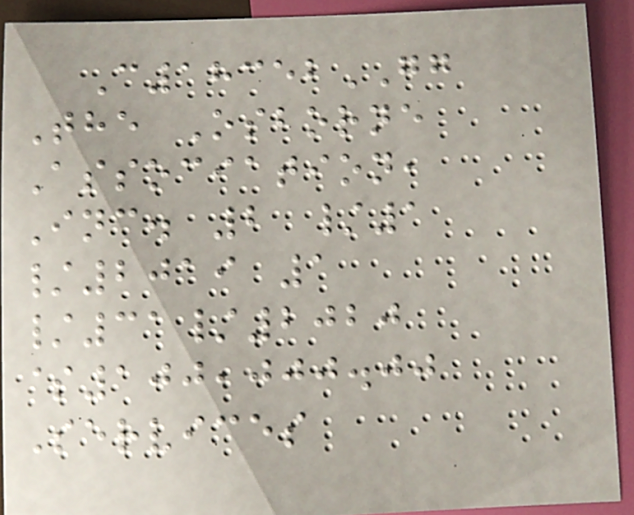C18352GG
The Osborne
Association,
Inc. 2 /1
/2019 1
/31/2020
$100,000.00
Services
